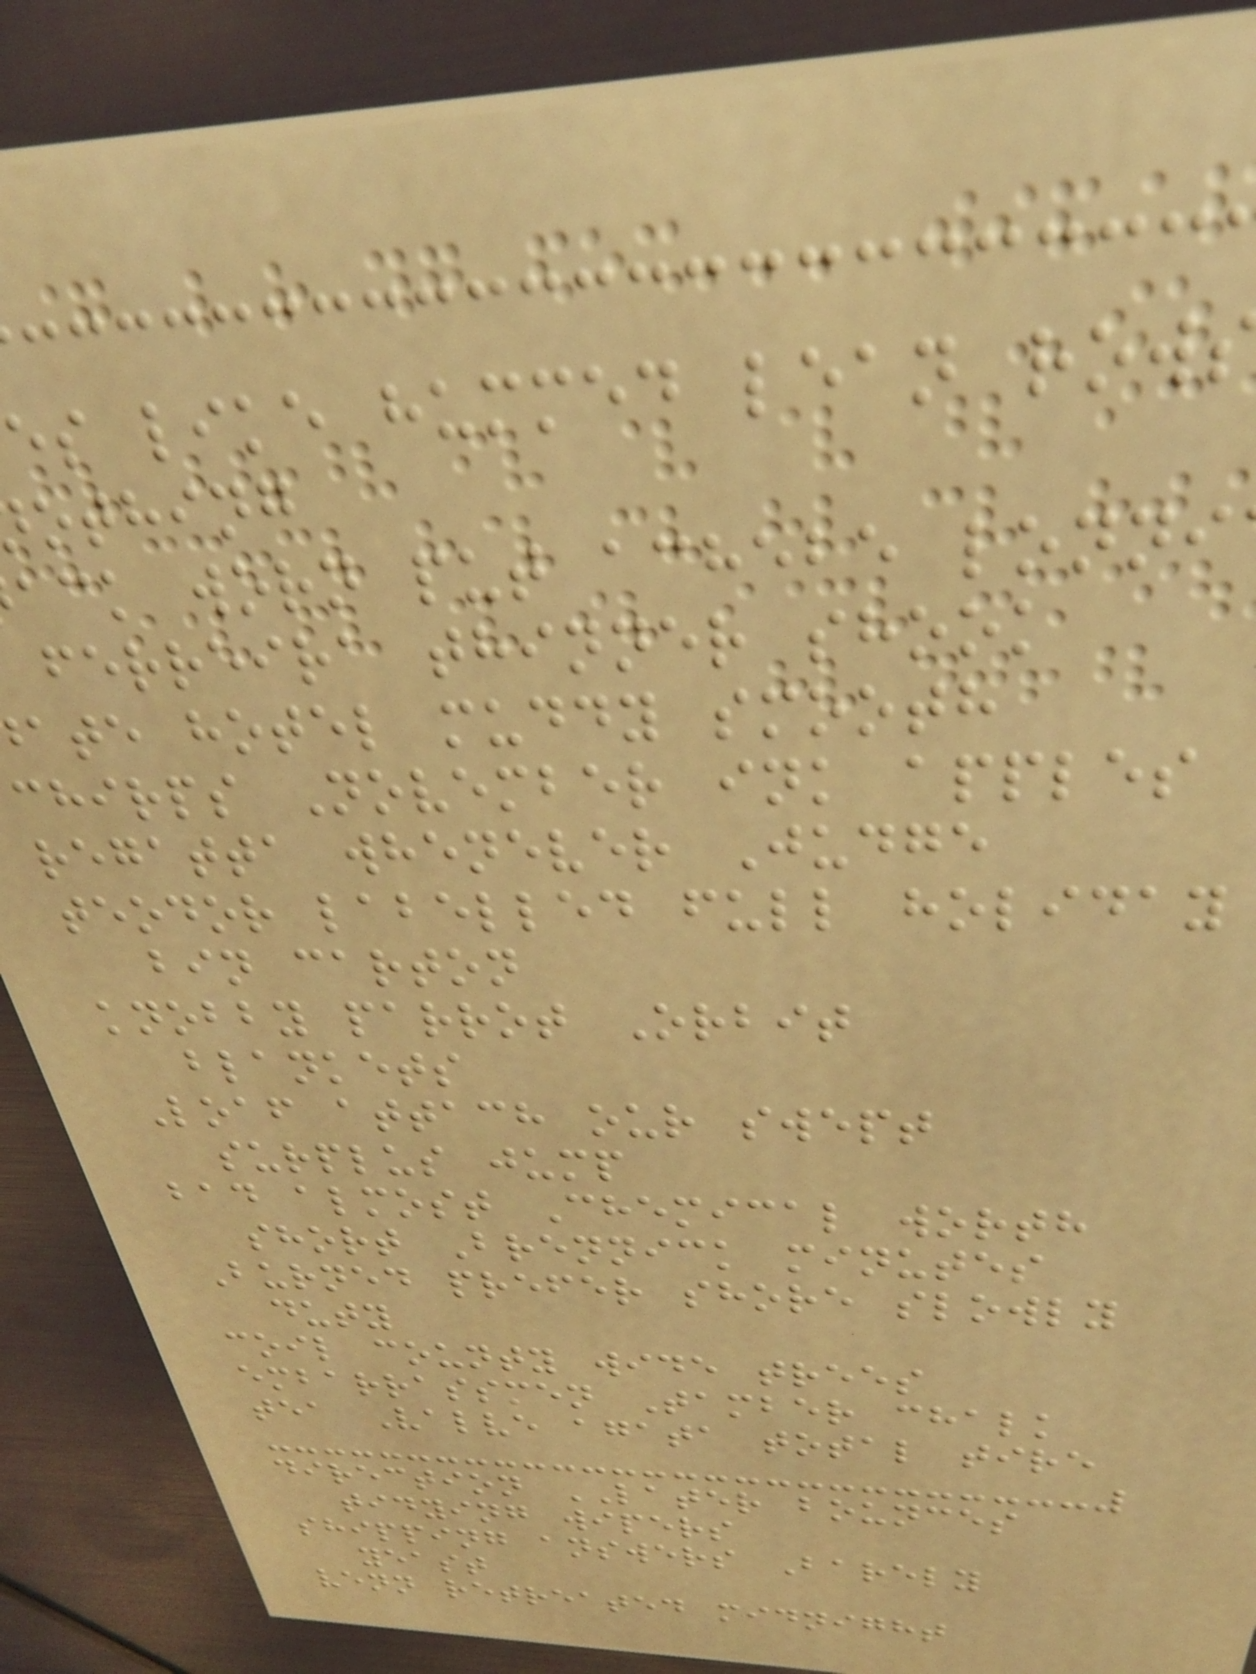es like hummed lean row
othing
ack worn put achebe lonni
ferreira thinner shook
ate hotel muddy smooth
chirps November ink apples
regatta whenever Judge
teodor labelled full holiday
bin carton
knobby parrot Orbit
blankets
Loaf attach our swept
surplus jump
bad almost Chemical worth
short Brennick minutes
Burned prefer shore slowly
duty
coil county wide trees
embarrassmen Tamber chalk
tea Valve agata total tire
direction LATER bounces
tidying wipers
shipping answers Barely
yeast
venn retreated midnight
